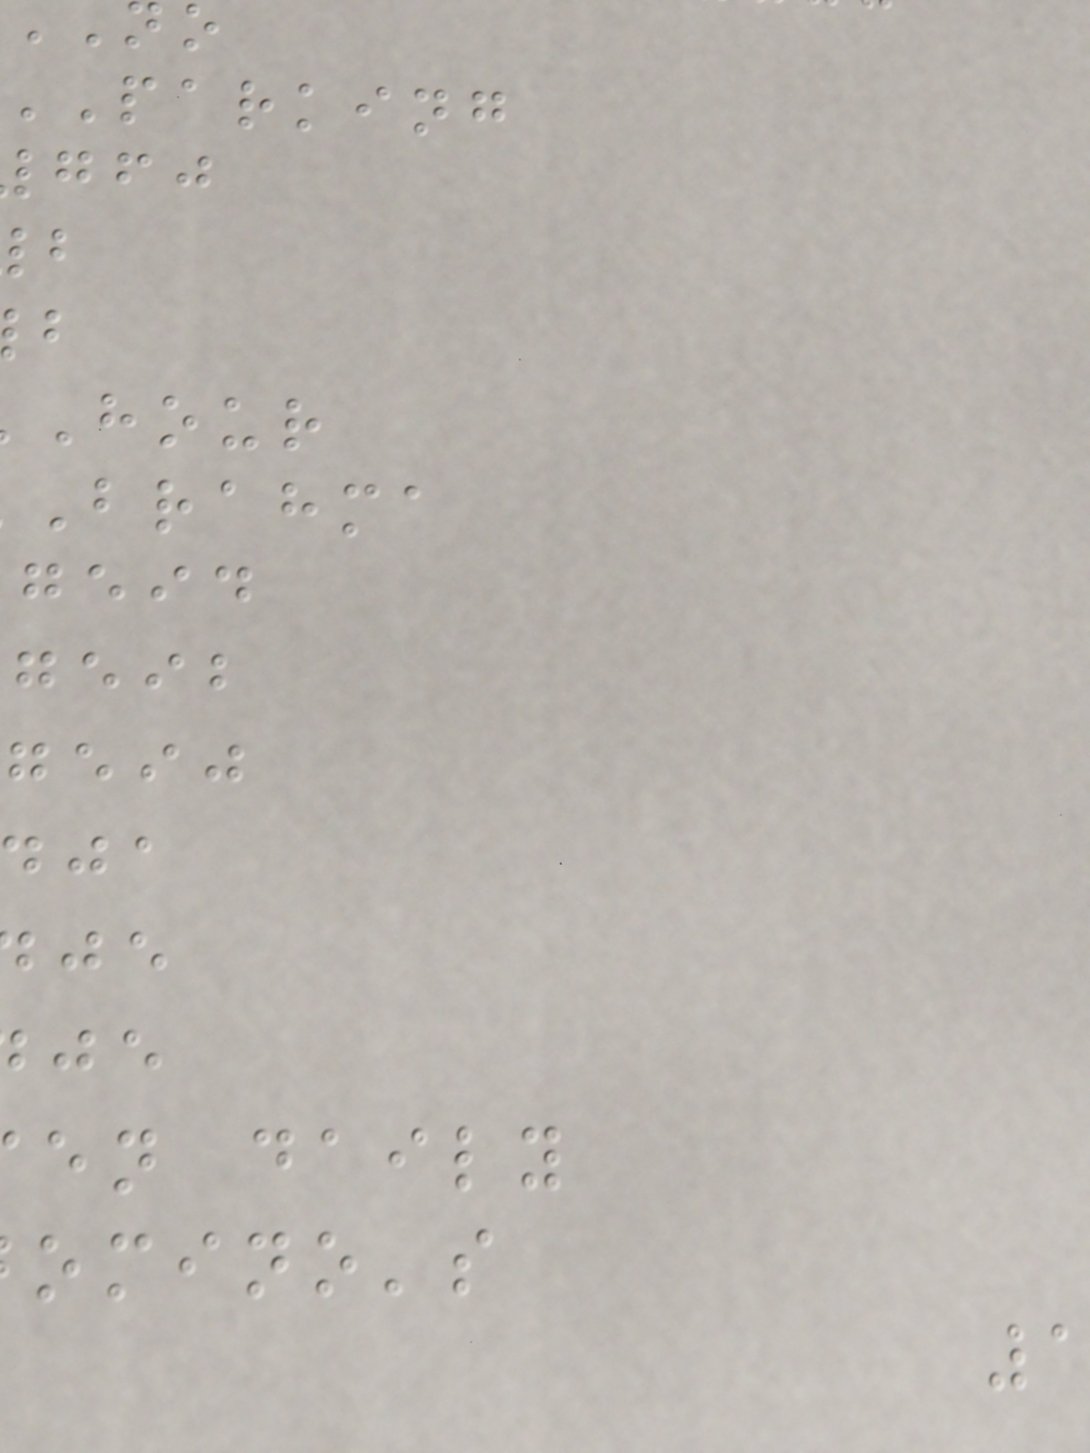parking
hour
brahma
geid
geib
geij
en daily
omino's
